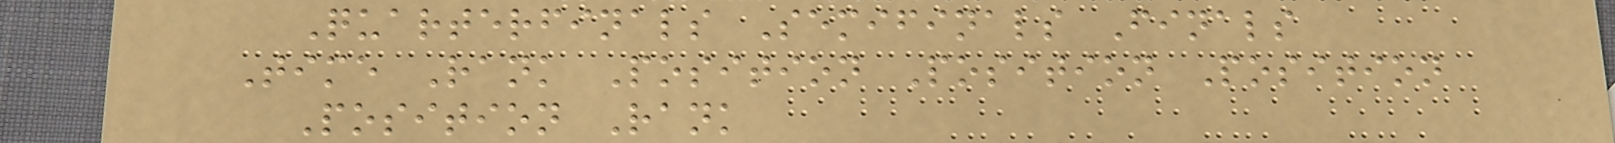Quarterfinals Semifinals Finals
Time Rank Position Position Position
Position Rank
